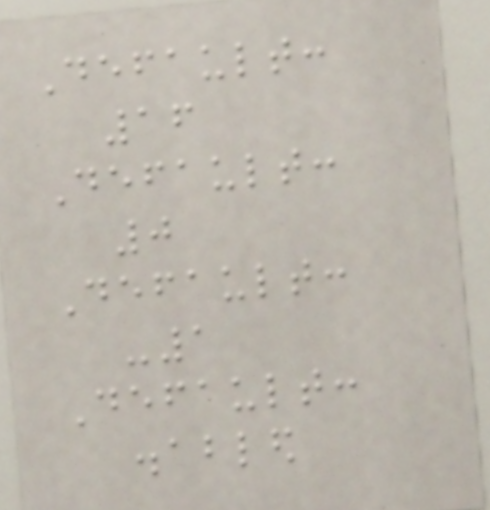Default:
16
Default:
0
Default:
-1
Default:
disabled
